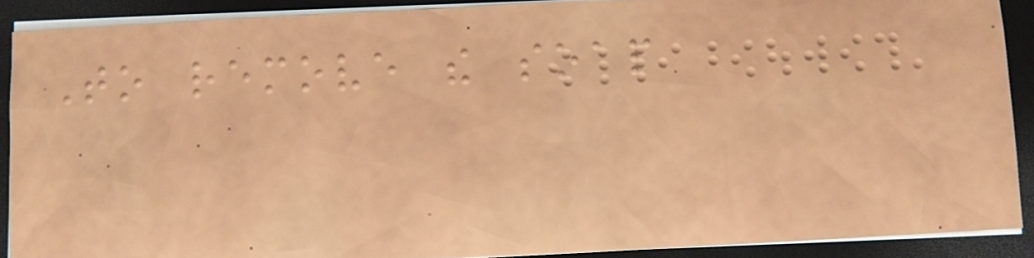To remove the soap
